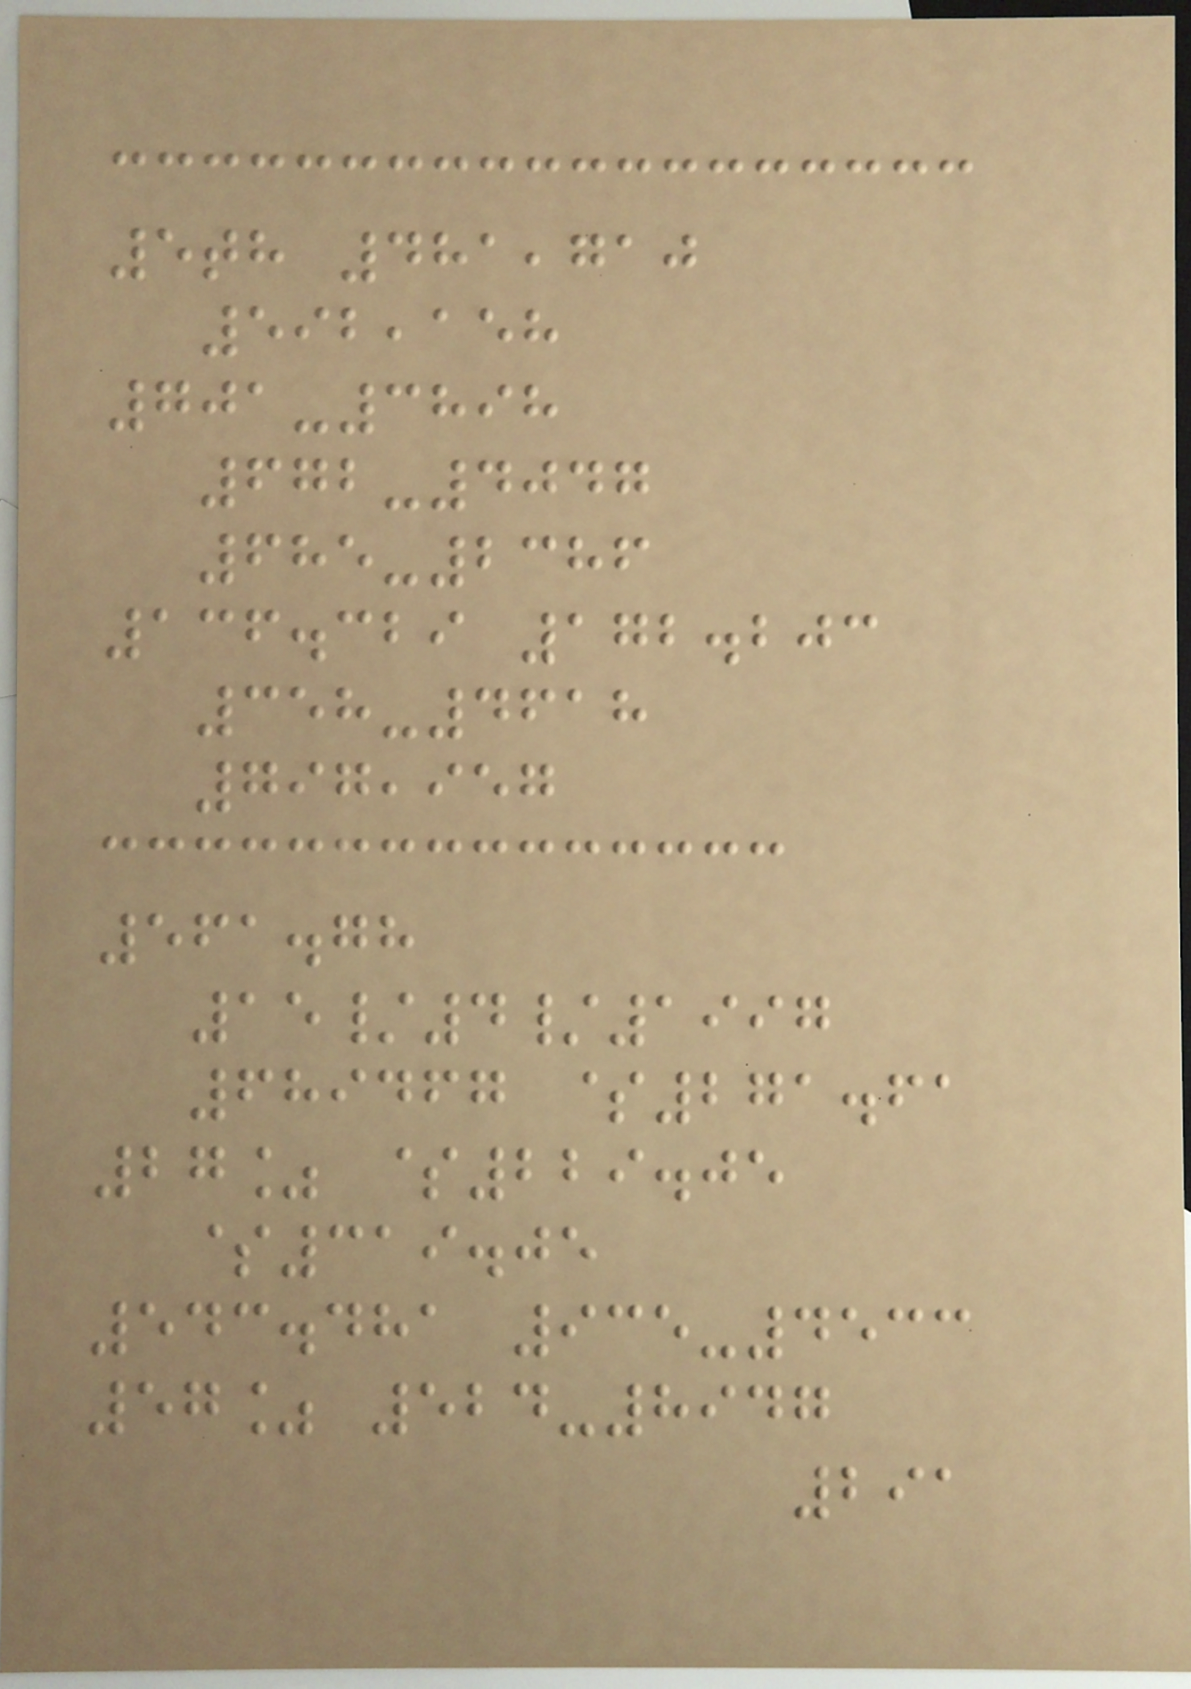5th 481,710
592,158
701-3898
672-4047
685-2386
136.329 172.203
358-4618
797,957
561.78
15/4/1997
689467 $271.61
27% $229.05
$319.05
543.481 935-4533
57% 524-8947
291
